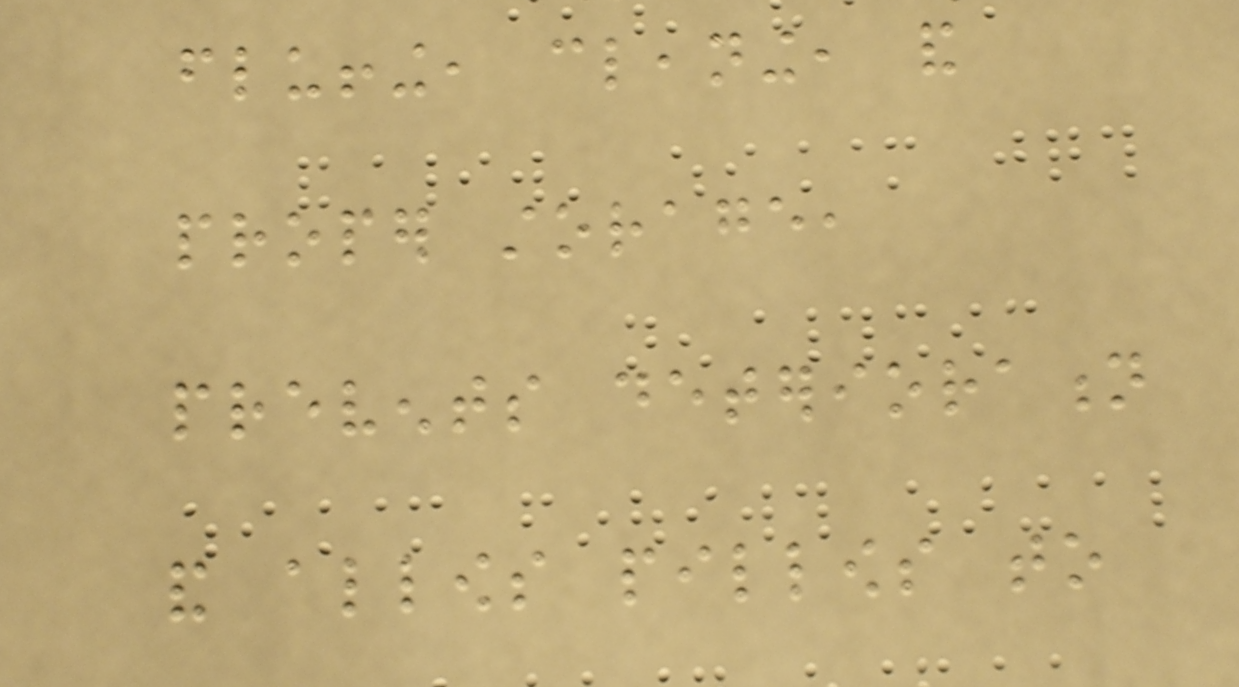fluffing, cleaning, and
proper storage,
prevents deterioration
and allows pillows to
